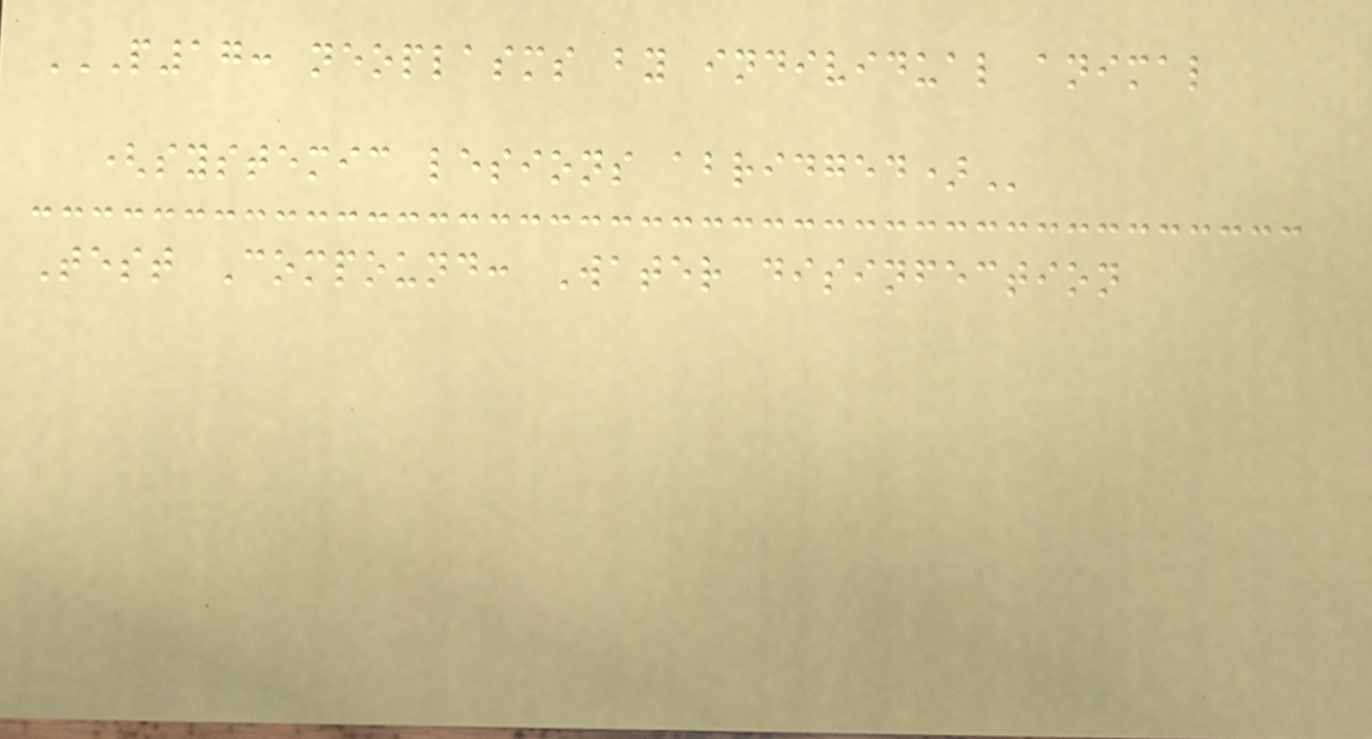P17: NEOPLASMS BY INDIVIDUAL ANIMAL
(SYSTEMIC LESIONS ABRIDGED)
Test Compound: Water disinfection
